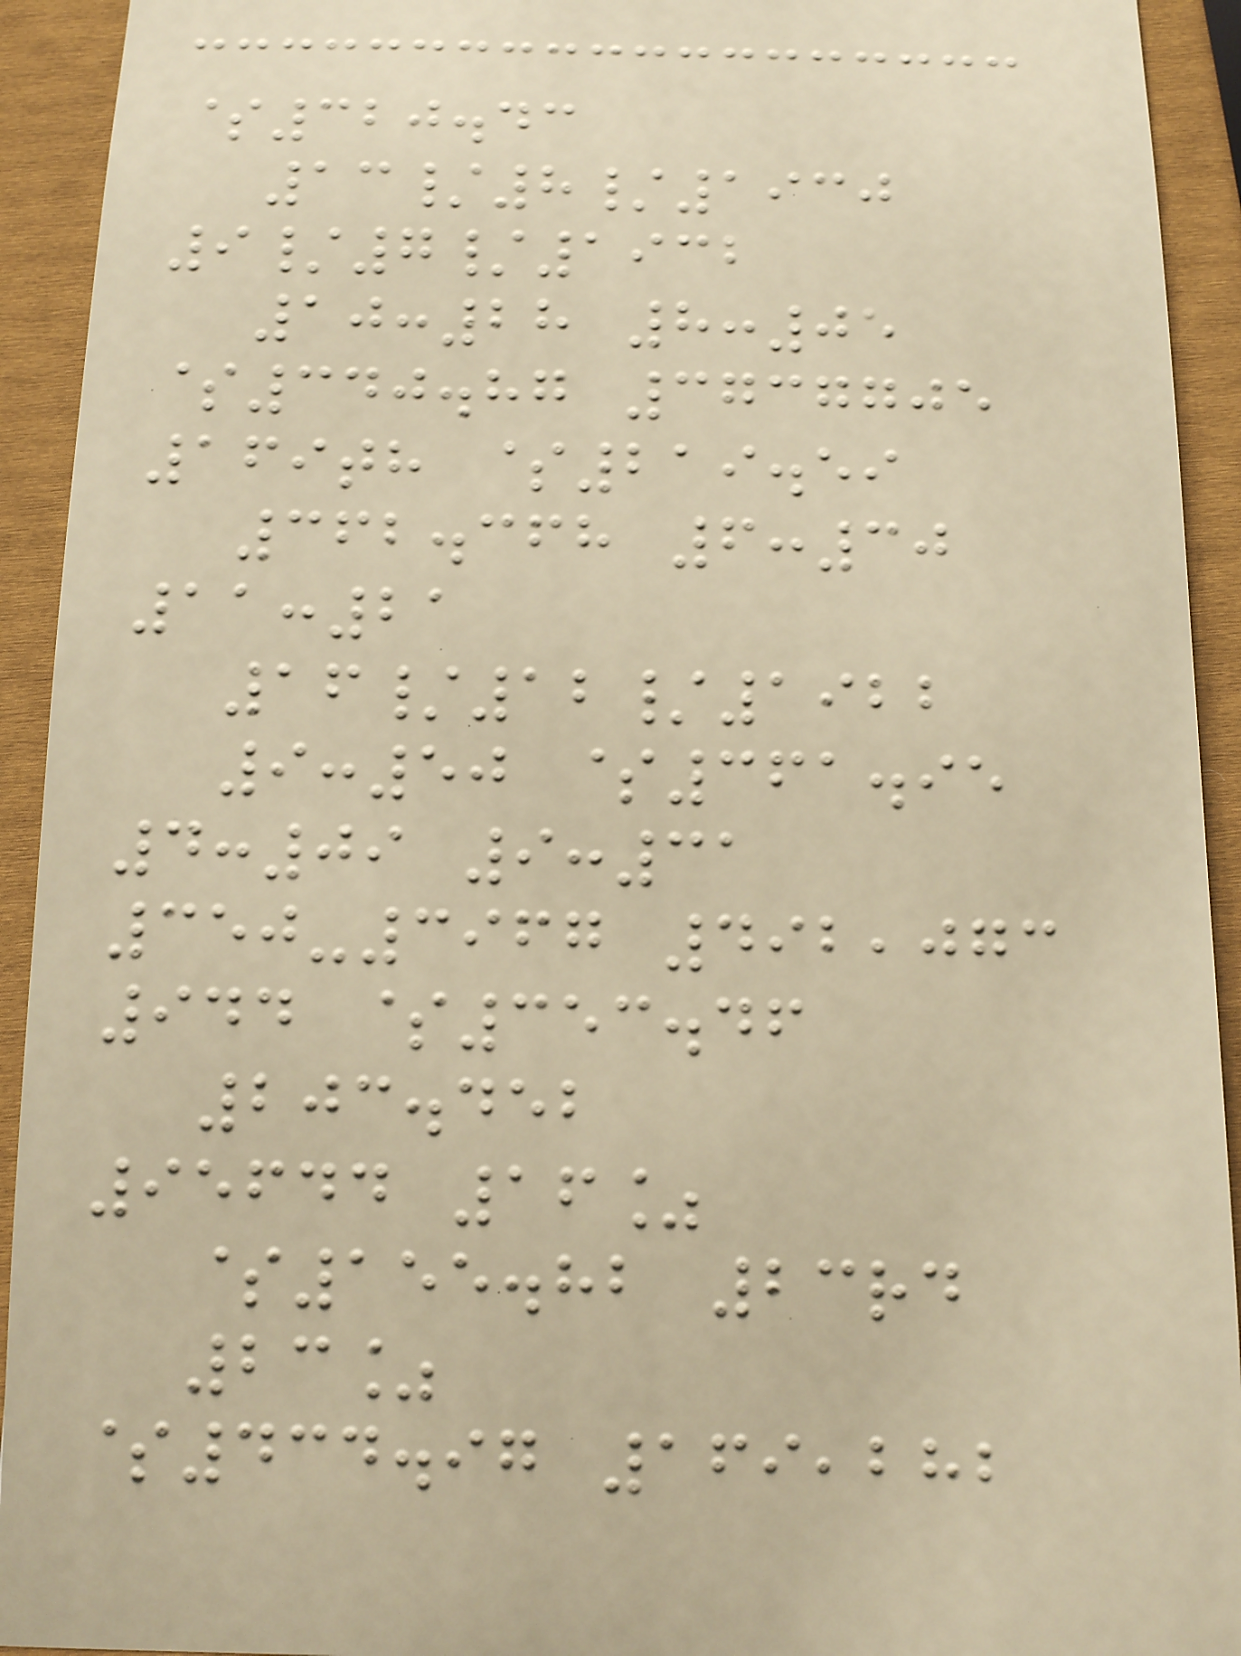$320.43
13/8/1930
9/7/1932
10:28 8:05
$340.87 3737705
169th $219.59
362.368 6:30
11:21
16/12/1922
9:50 $361.95
4:09 9:31
350-3967 492,073
944 $353.46
203.452
95644 16%
$155.82 23rd
23%
$434.97 169,282
